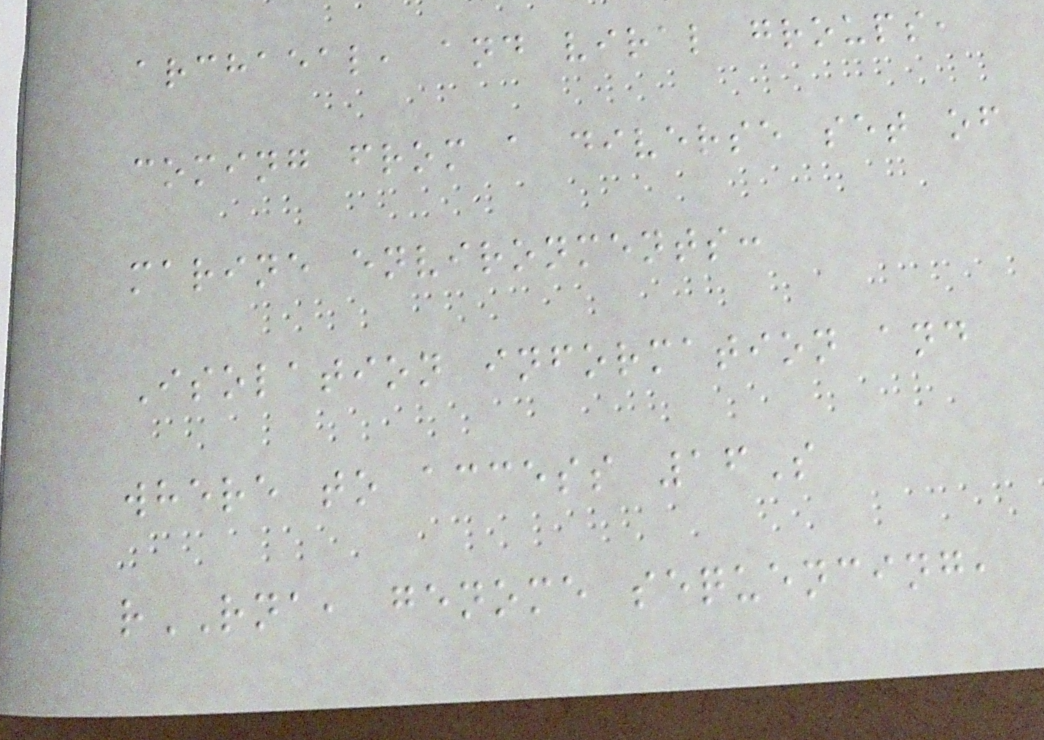archaeal, and viral groups,
coming from a diverse set of
marine environments:
Isolation information and
where to access 16S
rRNA, genome sequencing,
